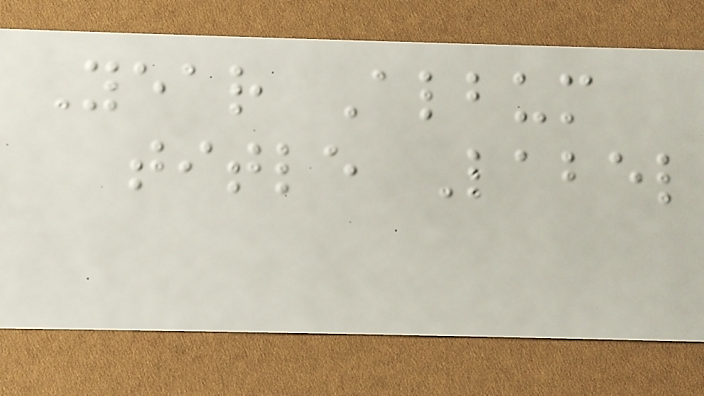Year Album
title Label
